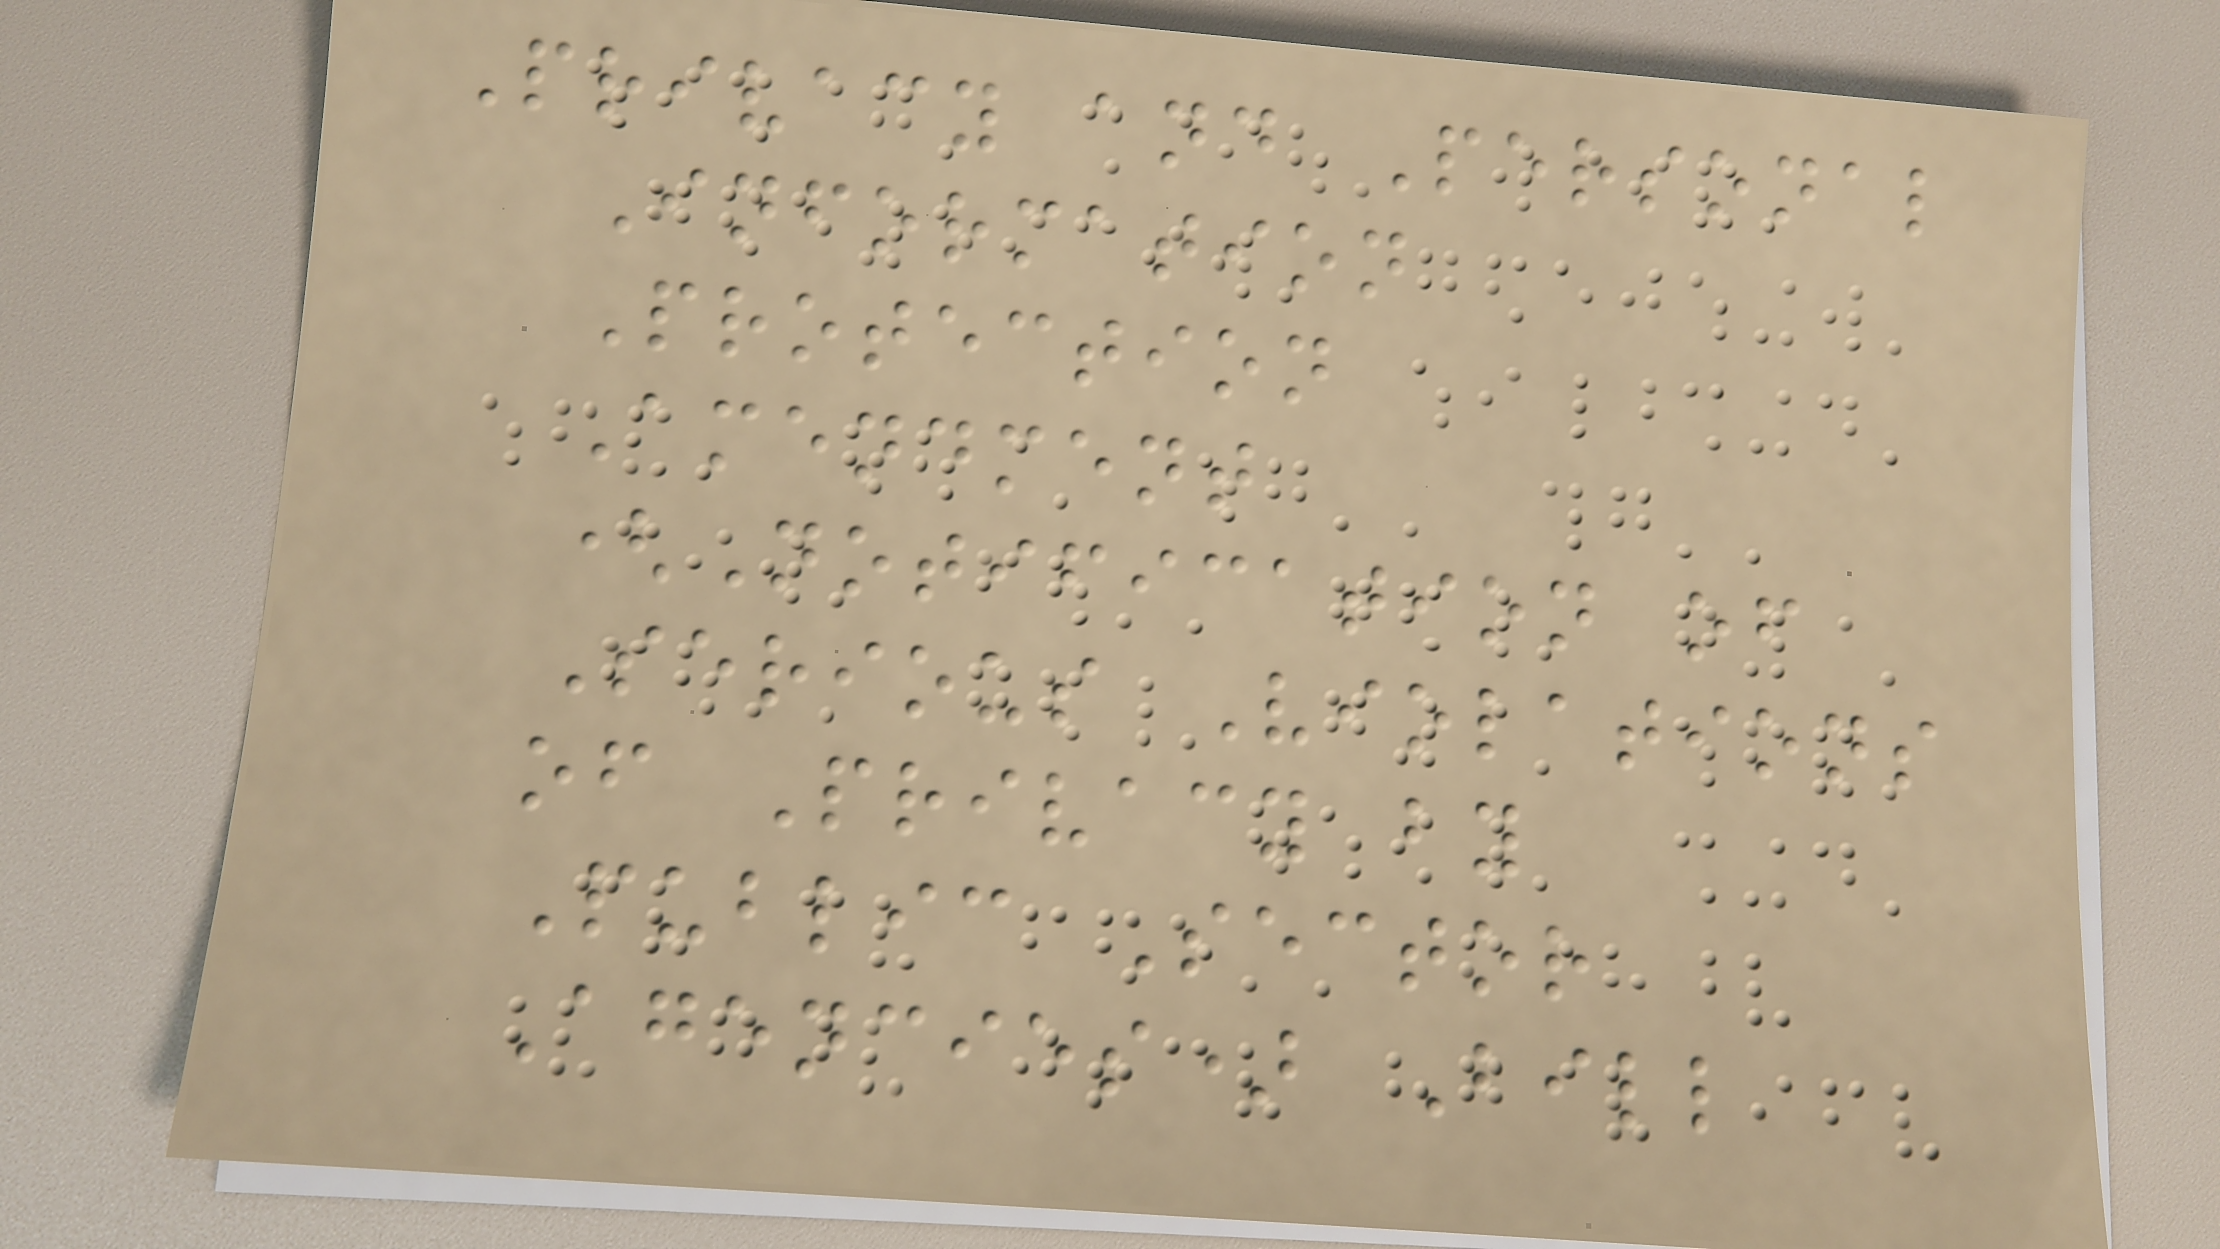Privacy and Personal
Information
Protection
Amendment
(Notification of
Serious Violations
of Privacy by
Public Sector
Agencies) Bill
